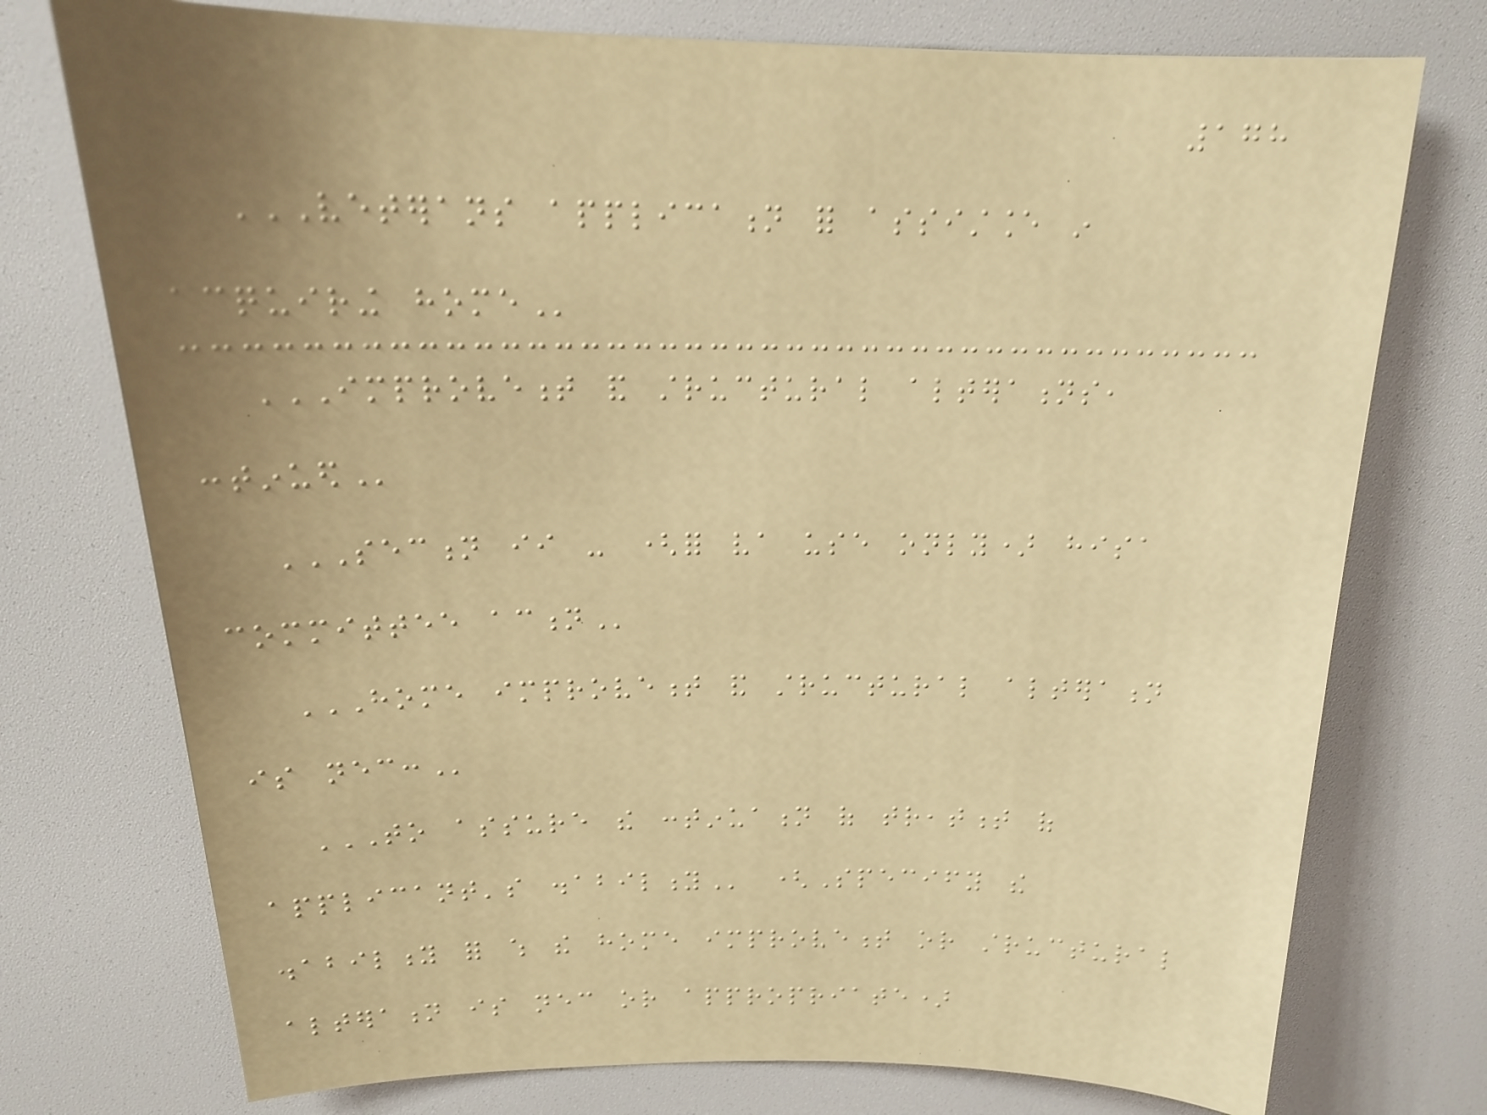178
VETERANS APPLICATION FOR ASSISTANCE IN
ACQUIRING HOME
IMPROVEMENT AND STRUCTURAL ALTERATIONS,
CONTINUED
SECTION II - (FOR VA USE ONLY) HISA
COMMITTEE ACTION
HOME IMPROVEMENT AND STRUCTURAL ALTERATION
IS NECESSARY:
TO ASSURE THE CONTINUATION OF TREATMENT OF
APPLICANT'S DISABILITY (Specify the
disability for which the home improvement or structural
alteration is necessary or appropriate)
